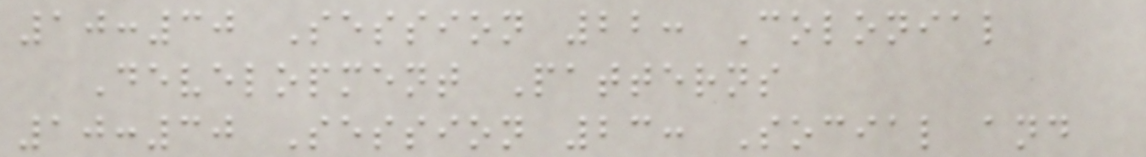10:30 Session 22: Colonial
Development Patterns
10:30 Session 23: Social and
